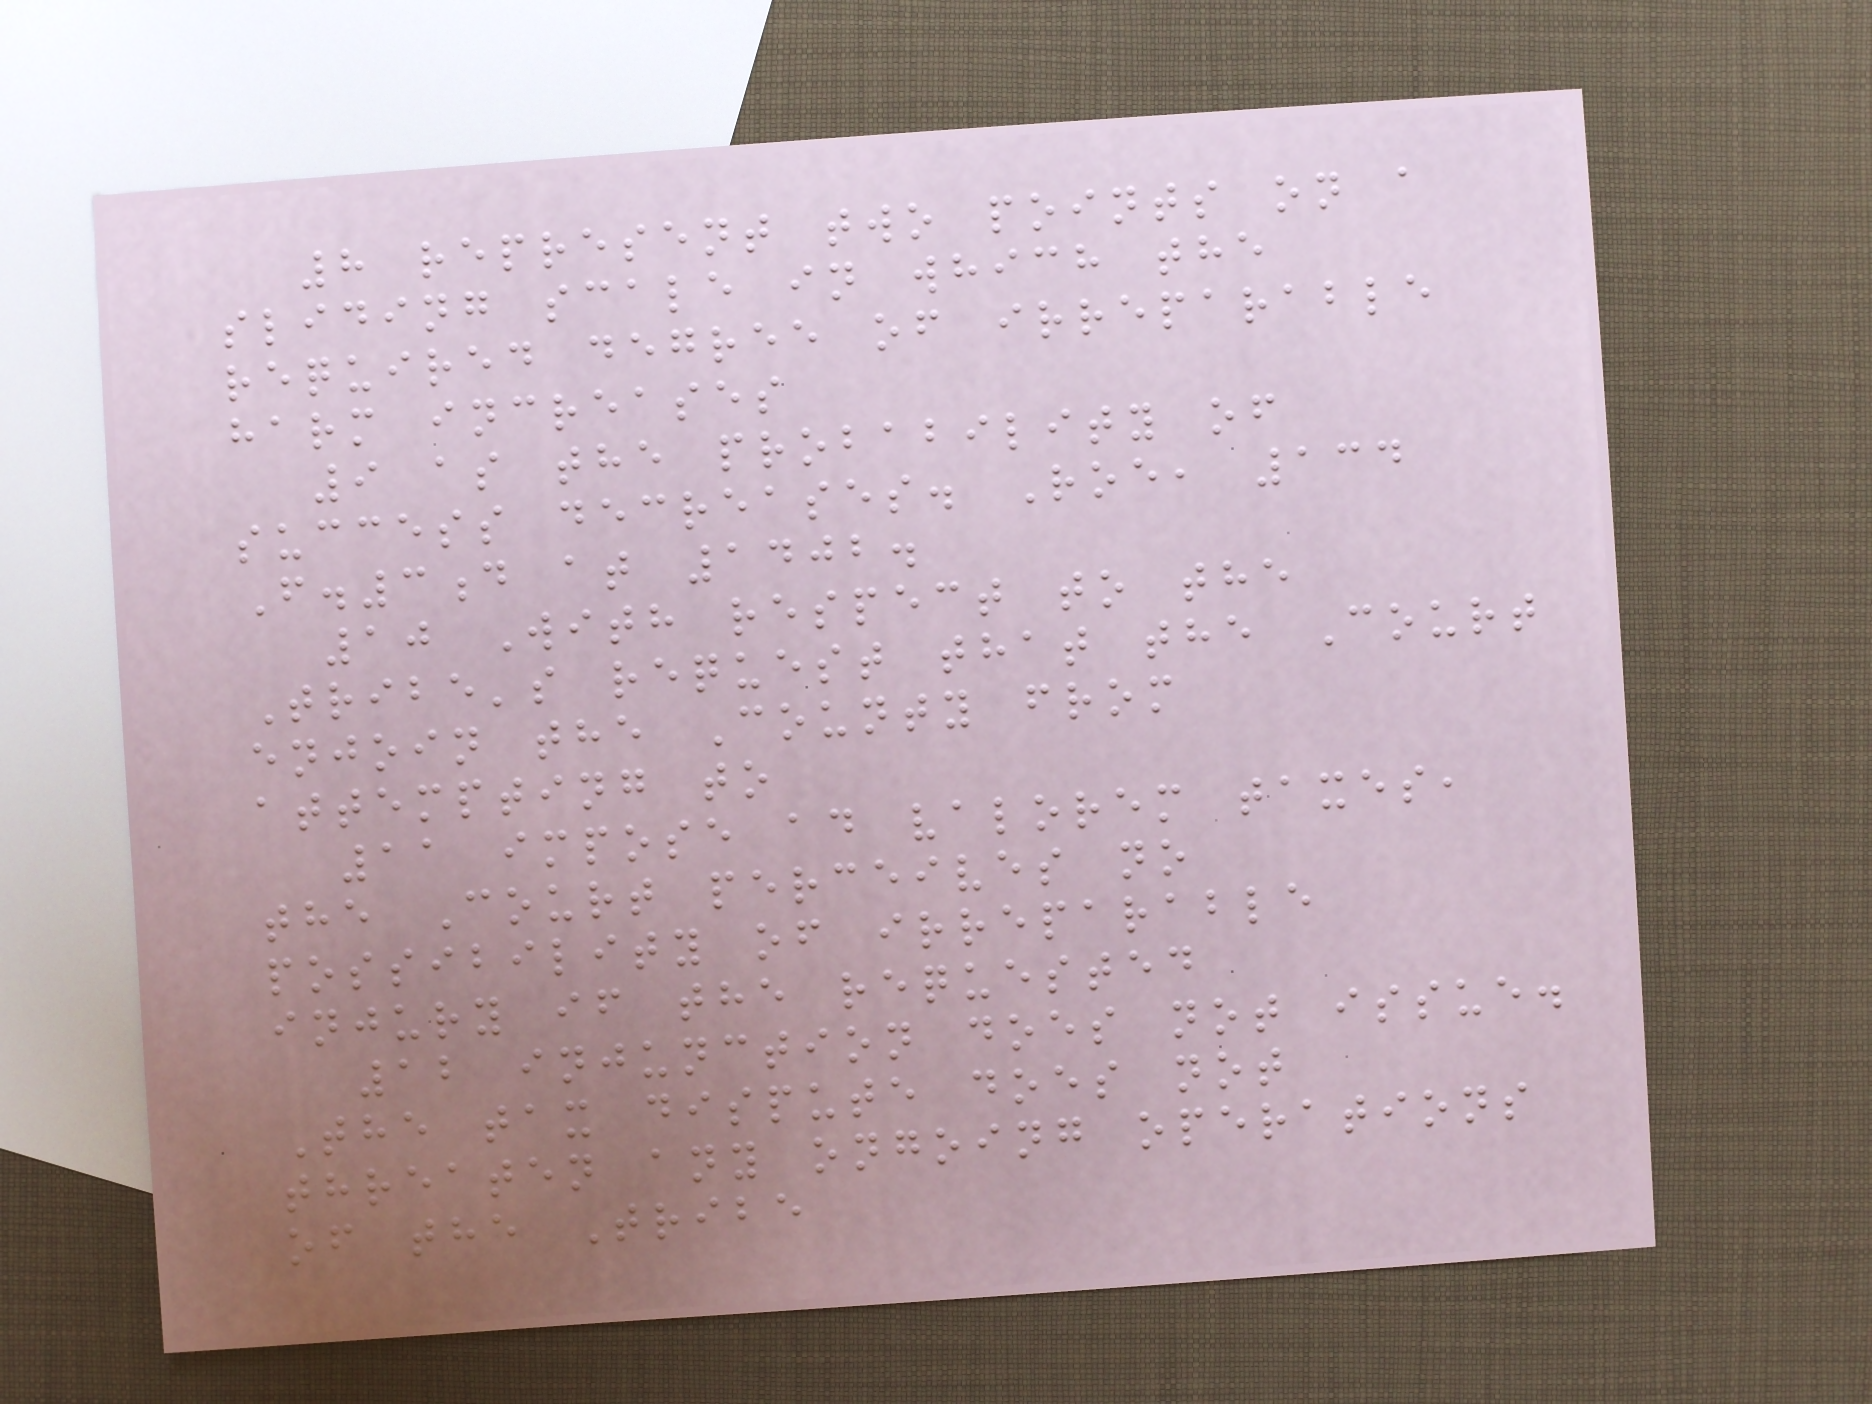8 represent two points on a
sliding scale in which the
required degree of irreparable
harm increases
9 as the probability of
success decreases. Roe, 134
F.3d at 1402.
10 With respect to the
Tribe's request that the Court
enjoin the County from
attempting to
11 impose ad valorem taxes,
the Court perceives no
possibility of irreparable
injury if the requested
12 injunction does not issue.
The tax dispute does not
threaten any ongoing operations
of the Tribe
